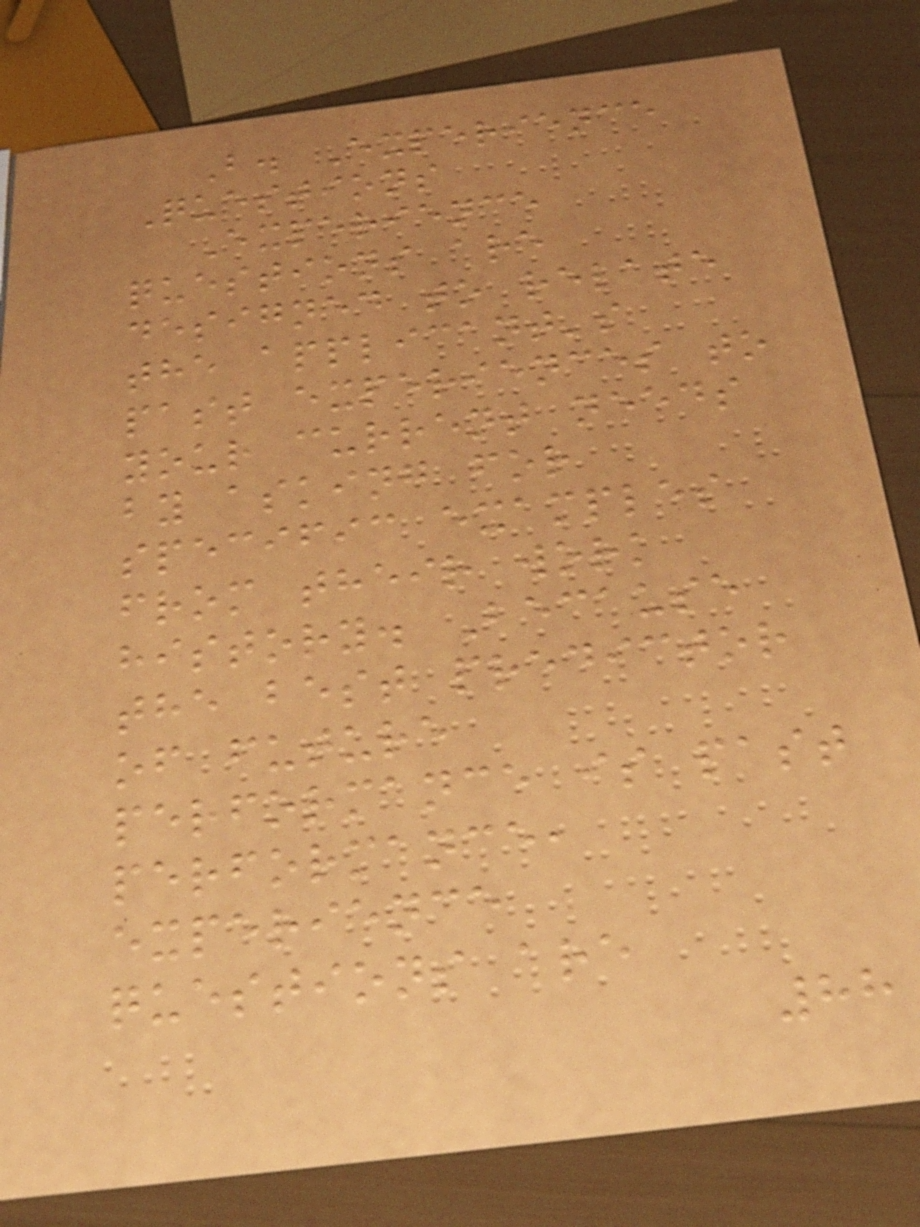B. Experience
Questions
Experience
questions are
designed to relate
the applicant's
past experiences to
your current needs
by asking for
specific examples
from their work
history. Because
the best predictor
of future
performance is past
performance,
experience
questions are
88
